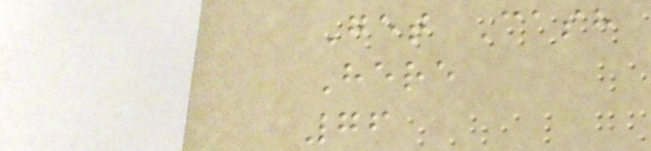Get Cash
Here
76
